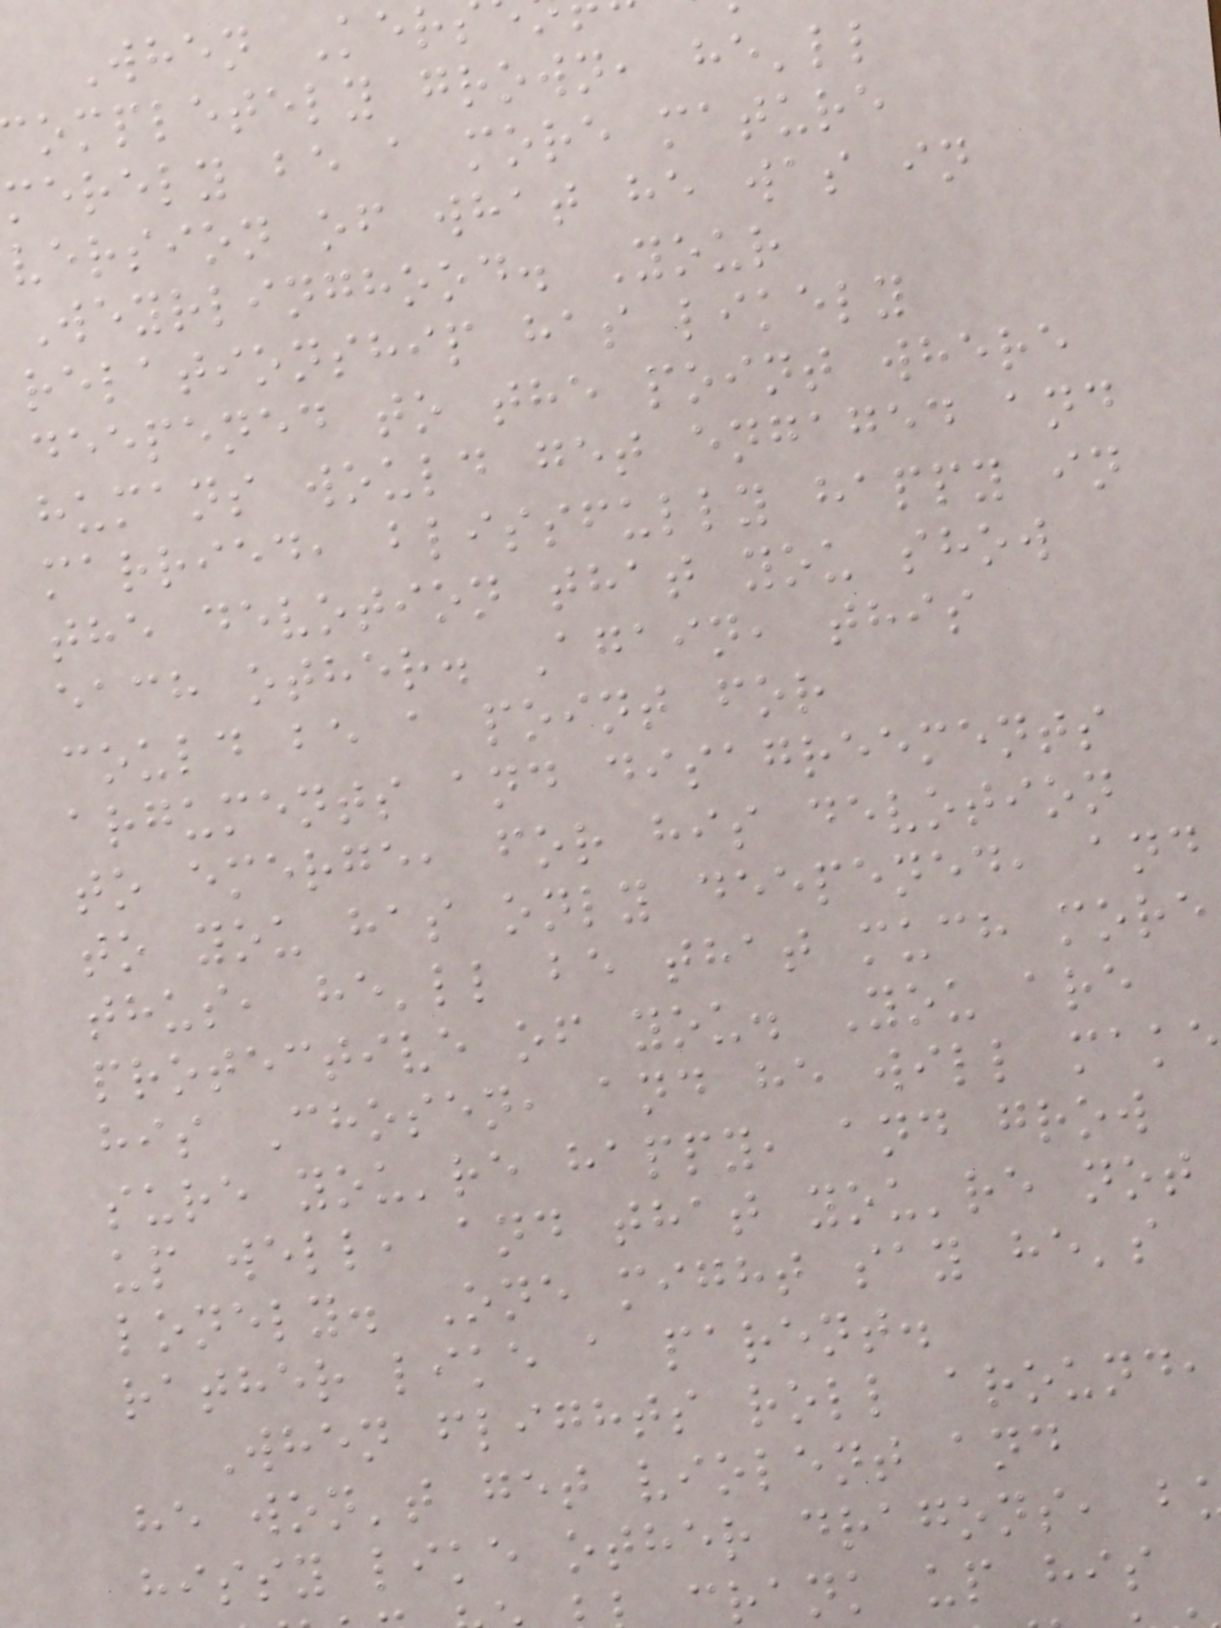When Ker
ompletely grown, he'll
merely be a more mature
version of what he was in
Weyrlinghood. Your
relationship has likely
deepened to the point where
humans would get engaged and
married, blissfully happy in
the devotion that you show
each other. Again, this
could be a point for
arguments and disagreements
to emerge, for his devotion
to you has only deepened, and
thus, he'll be that much more
protective of you. You are
his Chosen, and he will mak
sure you're happy, and grow
up well, and that you're not
lonely. One might say he's
rather like a parent.
When flights roll around,
he won't get violent and
hissy like other dragons, b
rank up his
